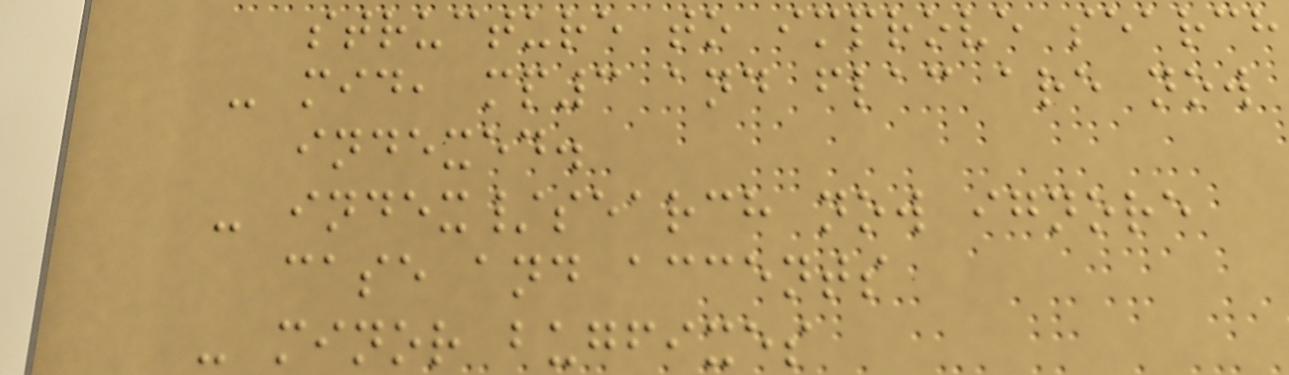structure to improve search
- mid, mp3 and flac are now
indexed.
- index/search now ignore
case and accents
- minor bugfixes
